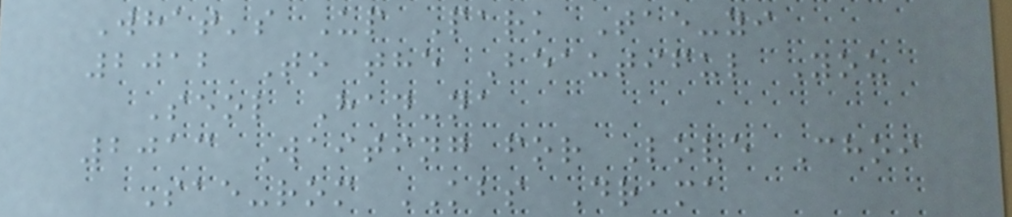What's Up Park Tae-yi
2012 To the Beautiful You
Seol Han-na
2013 Waiting for Love Choi
Sae-rom KBS Drama
